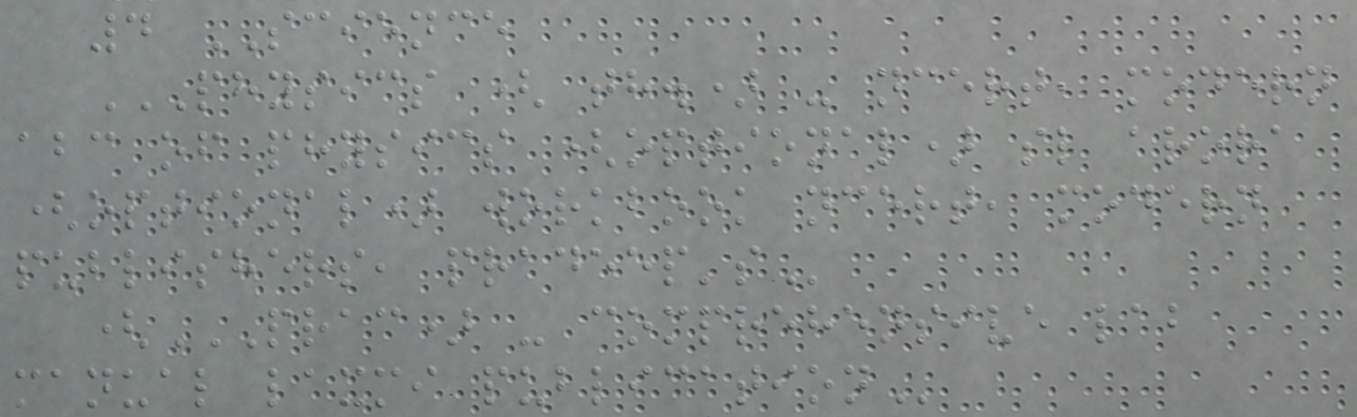4 SCIENCE
PHYSICS ( TH.) - NCERT, MODERN
ABC OF PHYSICS (OPTIONAL) SL ARORA
(OPTIONAL) WORKBOOK NCERT, MODERN
PUBLISHERS, PRADEEP'S
(PRAC) - COMPREHENSIVE LAB
MANUAL LAXMI PUBLICATION
